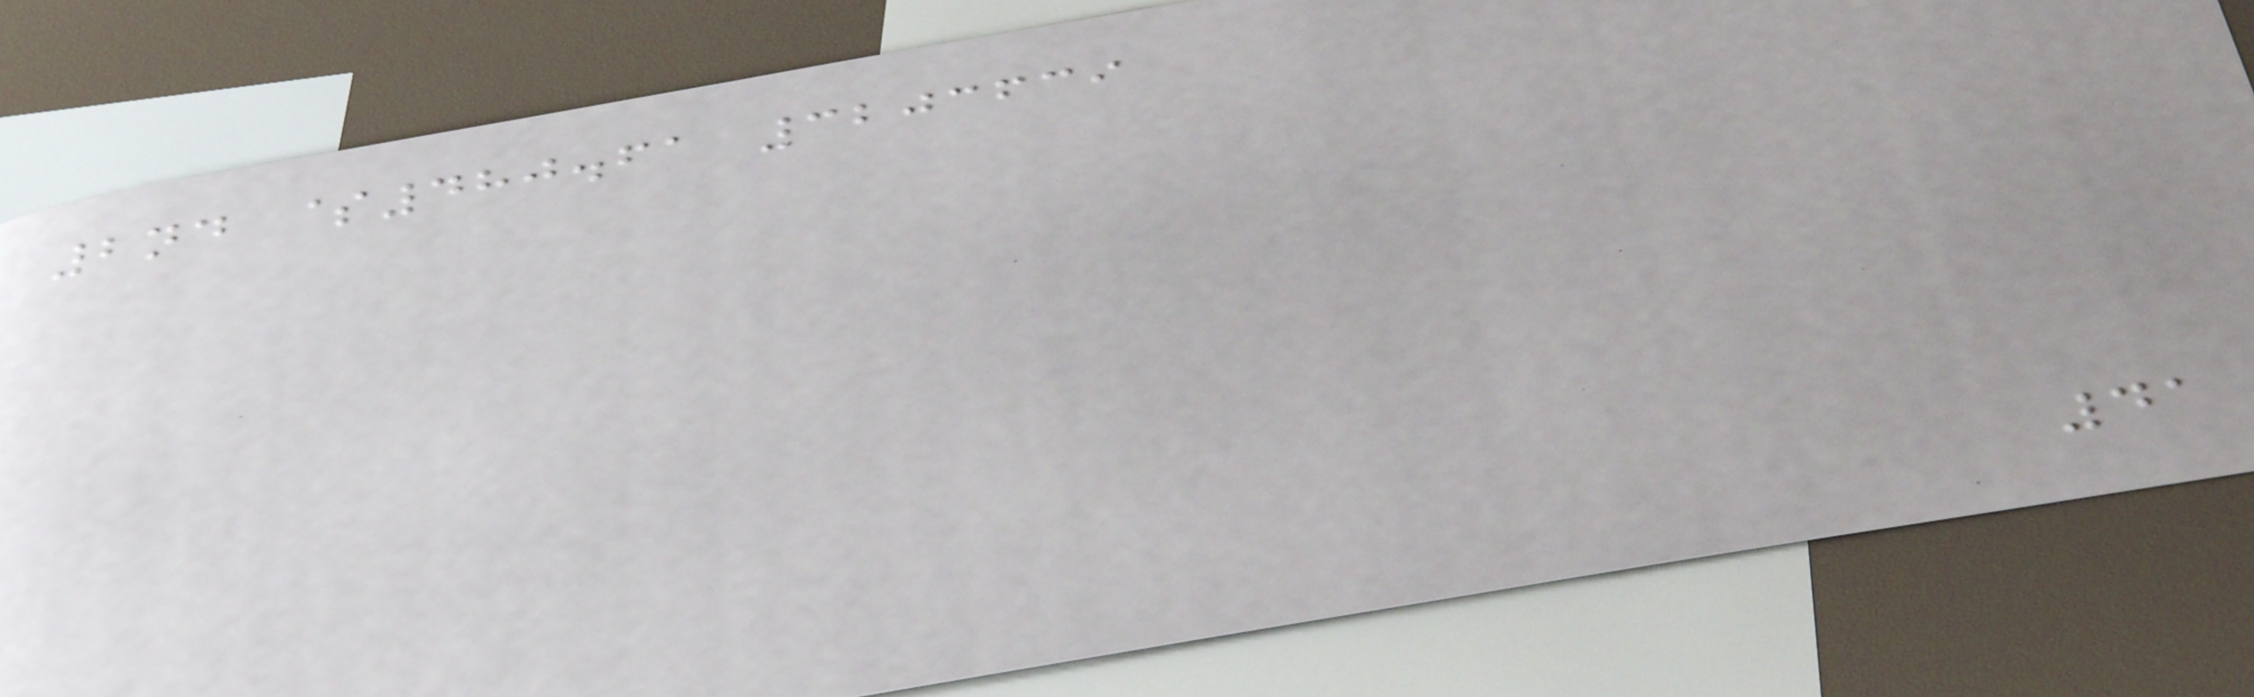2nd $480.61 3203639
41
